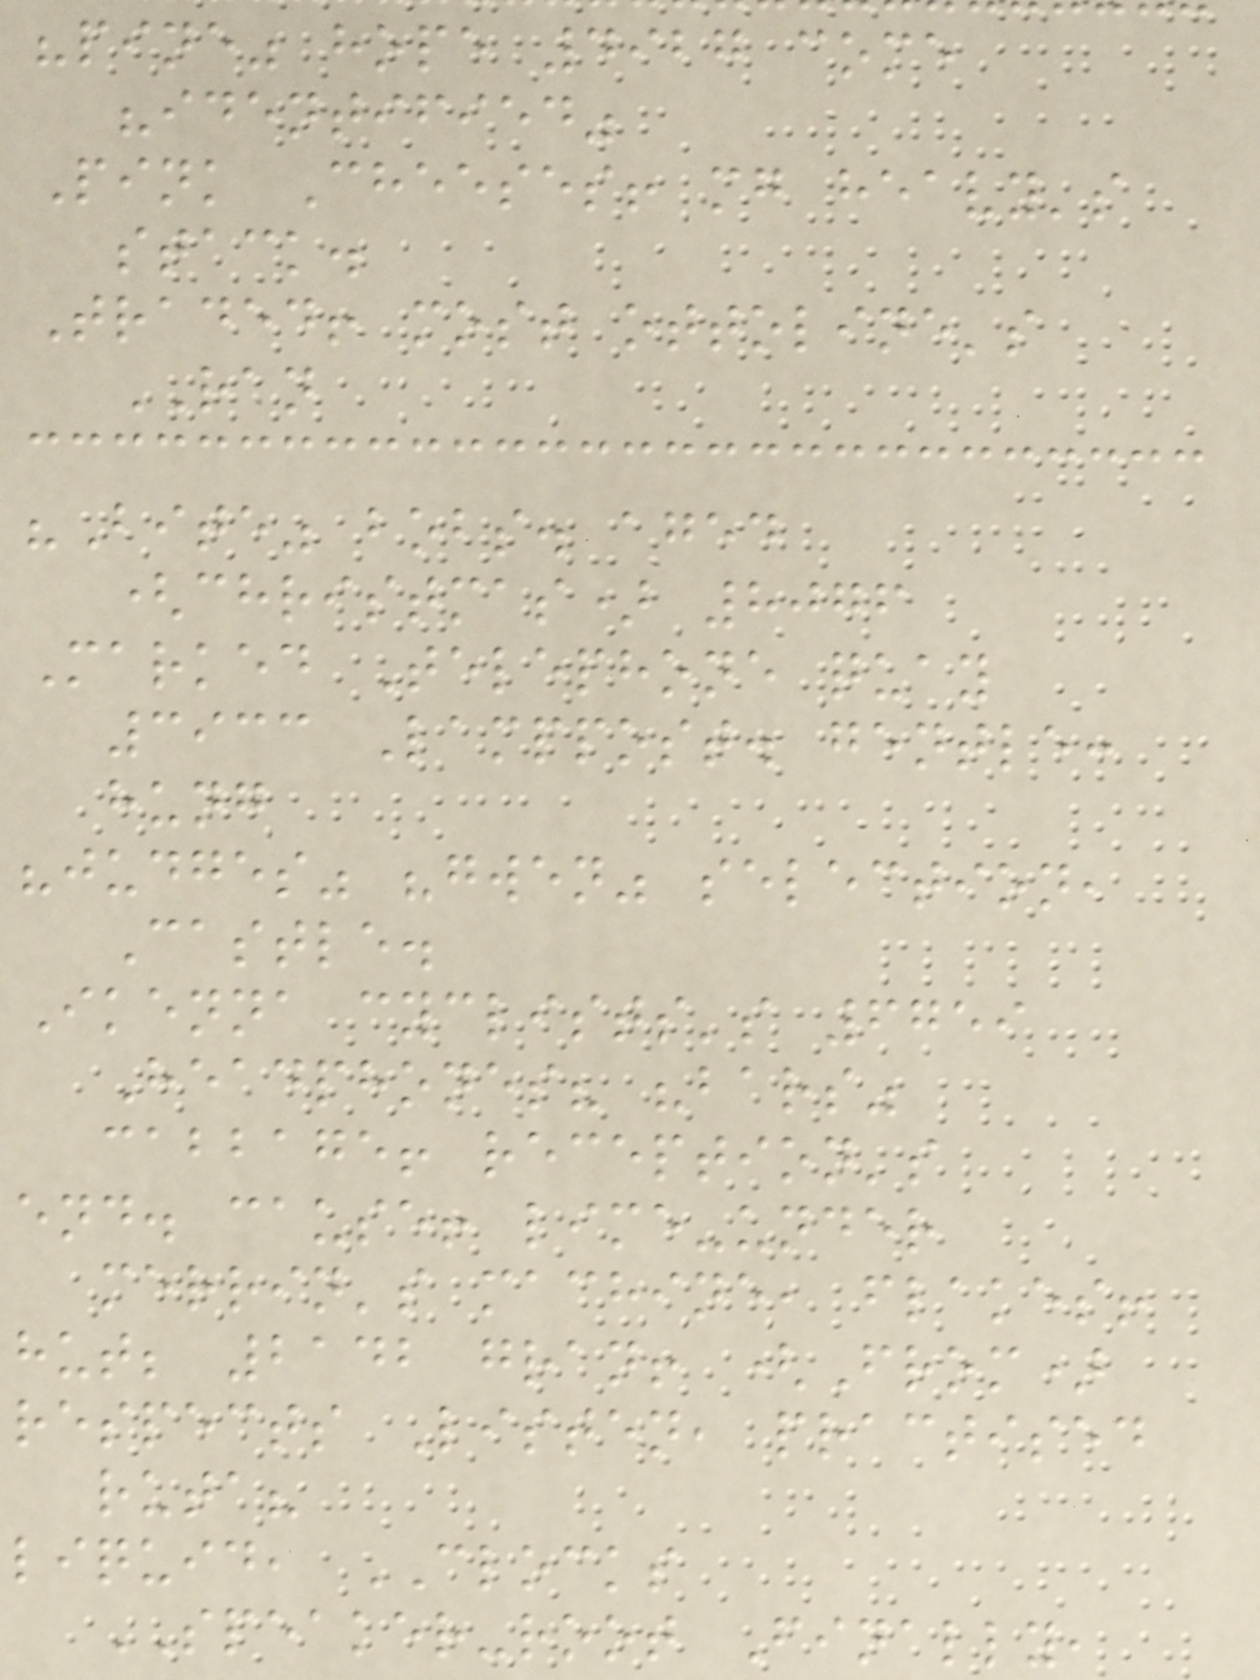"pine" hope 4927 come
"identified"
Pink Cheeses! mg heavy's
stack.
Traded! most ottoline's
RAN
"Bite" bobs. aged
(christmas) 8076
Marked Telephone quay
3933 Lamppost. gentle:
hung
"judges" "gwen" selection,
Castle.
Ikenna cyclists's 6759
Headphones? "bars"
cabbage! reception's
end. cause! lime-under
merrin's machine, flakes!
hut; 2142 gran! (From)
respects Listen, practised
ruta?
liquid, CLOCKS
SPEAKER-root Finally,
